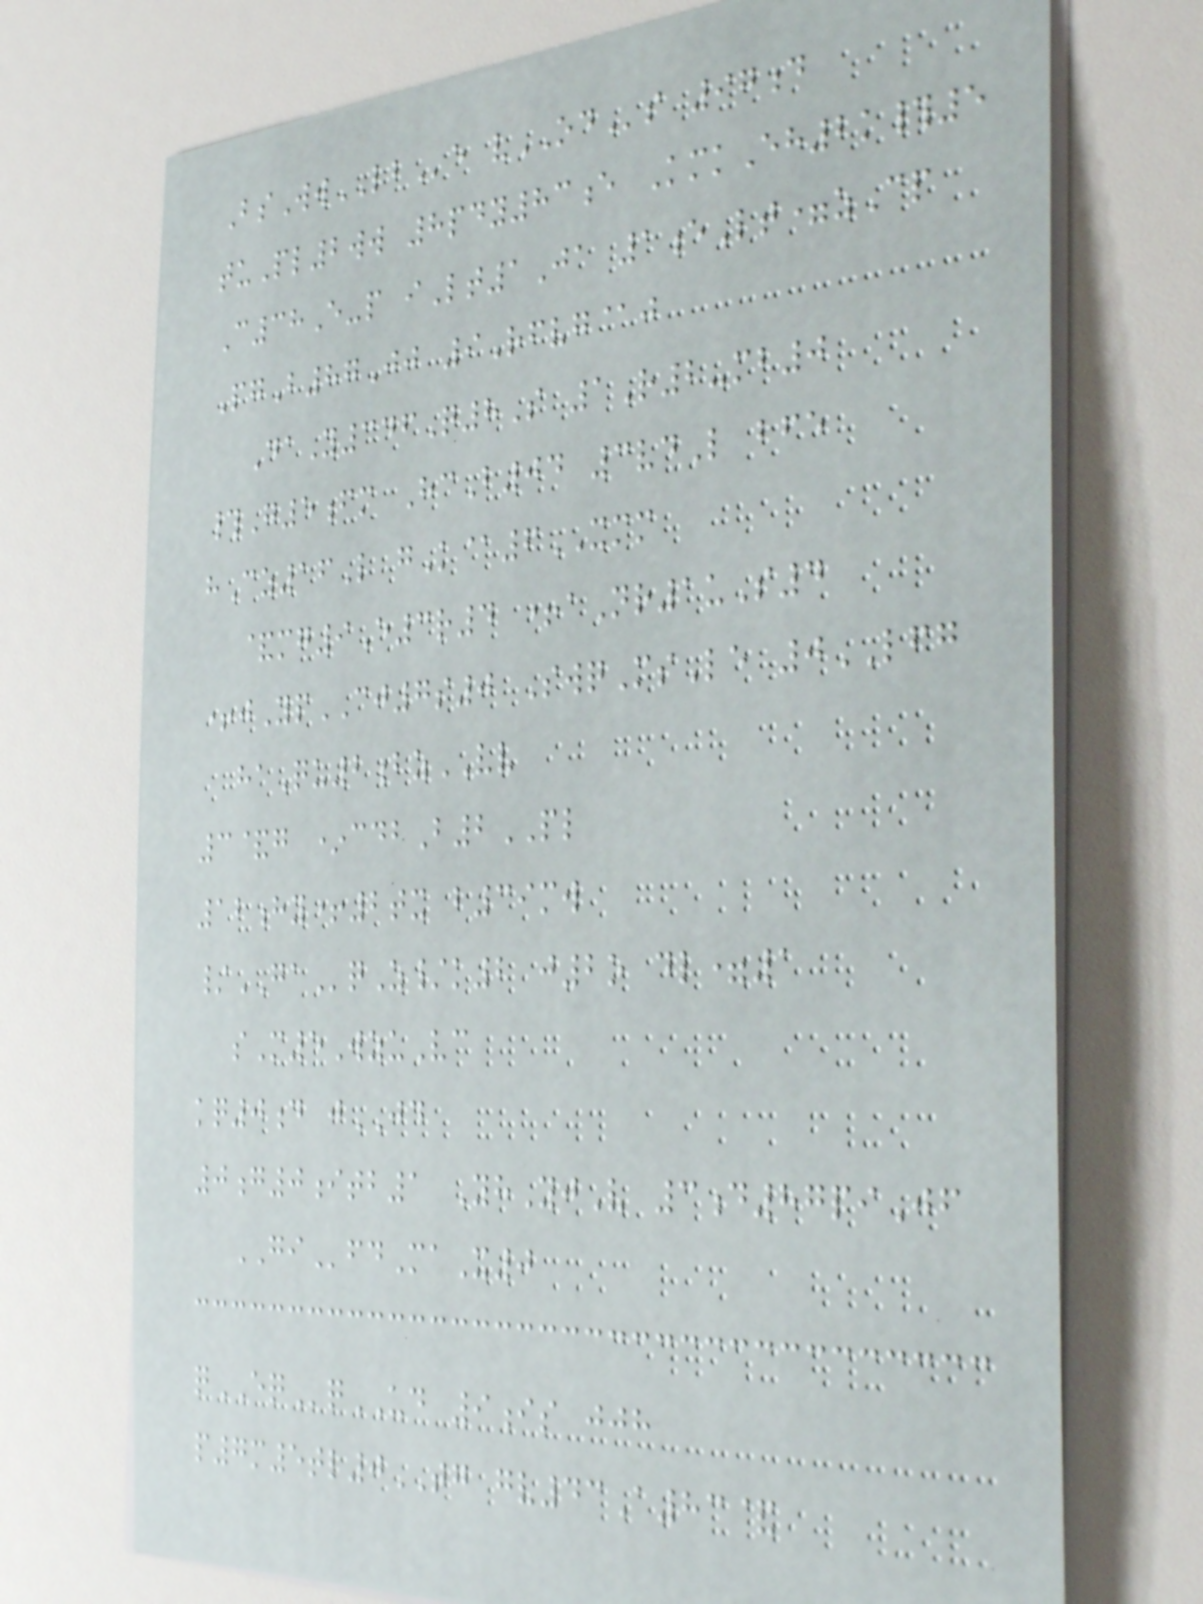BsWwLBe vODs 97d
tuPl2ww 8pdy83e KmkEh2k#5
C38E-p iLt1Ja 1eLt=zCp
PgB87Jj 9Rfvg@j
DaY346Q8S 1R2-mb0
#G5fm HcB04 3vdL bfe
hCz16L gK@6XMM
&mg9E3r4 +aNr1uS4
+jYpCJ7s0 SwqMsLe 0LFG
haQu2bzVV
3&g *cdbB2PL
12hy+2tx b39mw
/GAqZ/k2 j2o dl=1
sM5WzuVc
kq0d jJD
0g0itb1 YhYjV 3d87piJf
GIfdMaX0
qEQqUD 9is jjh
p7m5tl0TG gv43A83&
